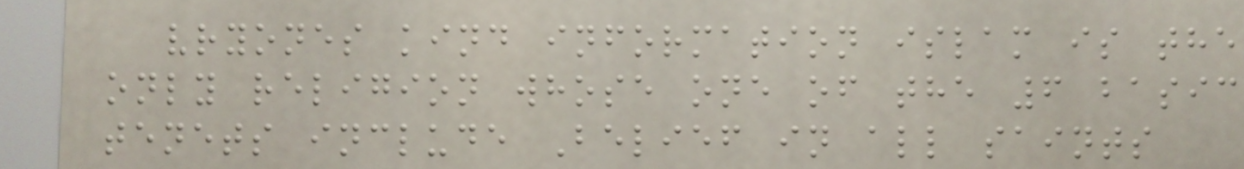vryones kind information islam is the
only religion whose one of the 6 basic
tenets include Belief in all saints
